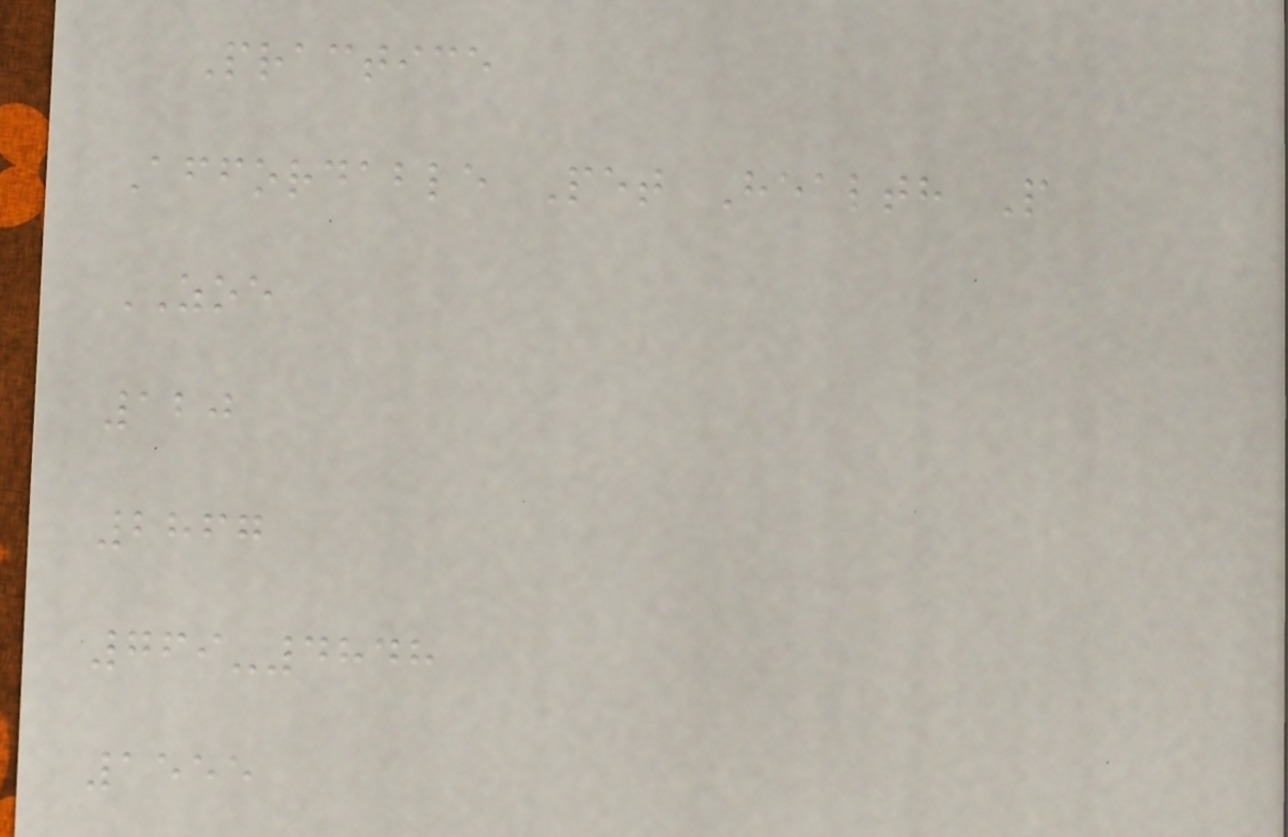Practice
Affordable Pet Health P
ZOE
120
2867
769-4848
1555
